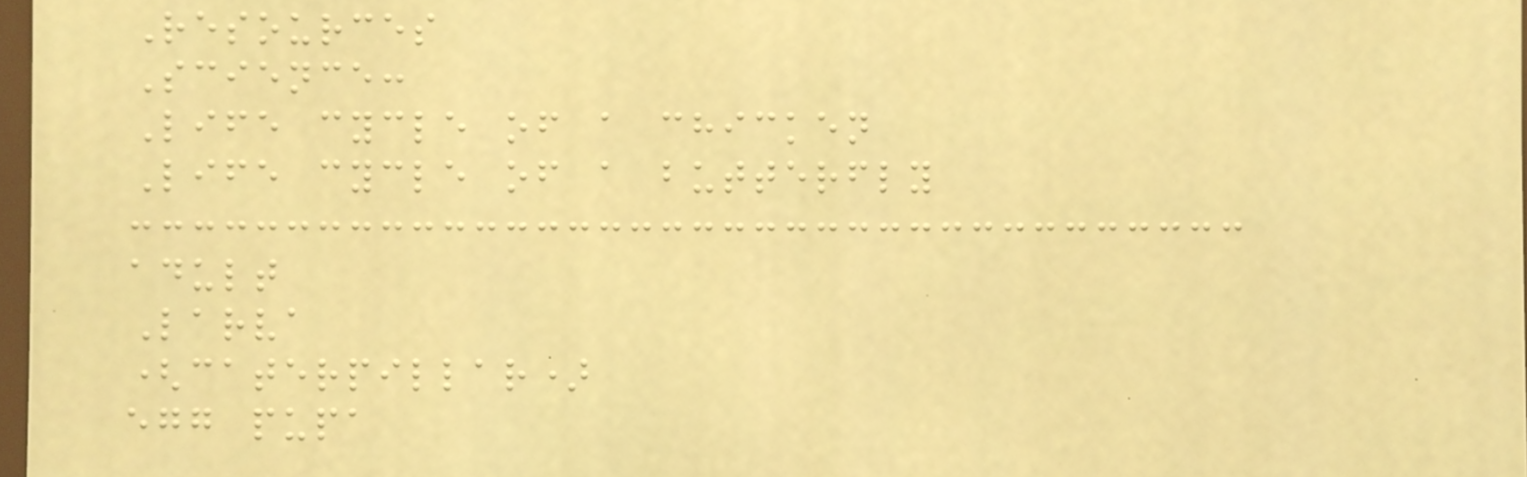Resources
Science:
Life cycle of a chicken
Life cycle of a butterfly
adult
Larva
(caterpillar)
egg pupa
